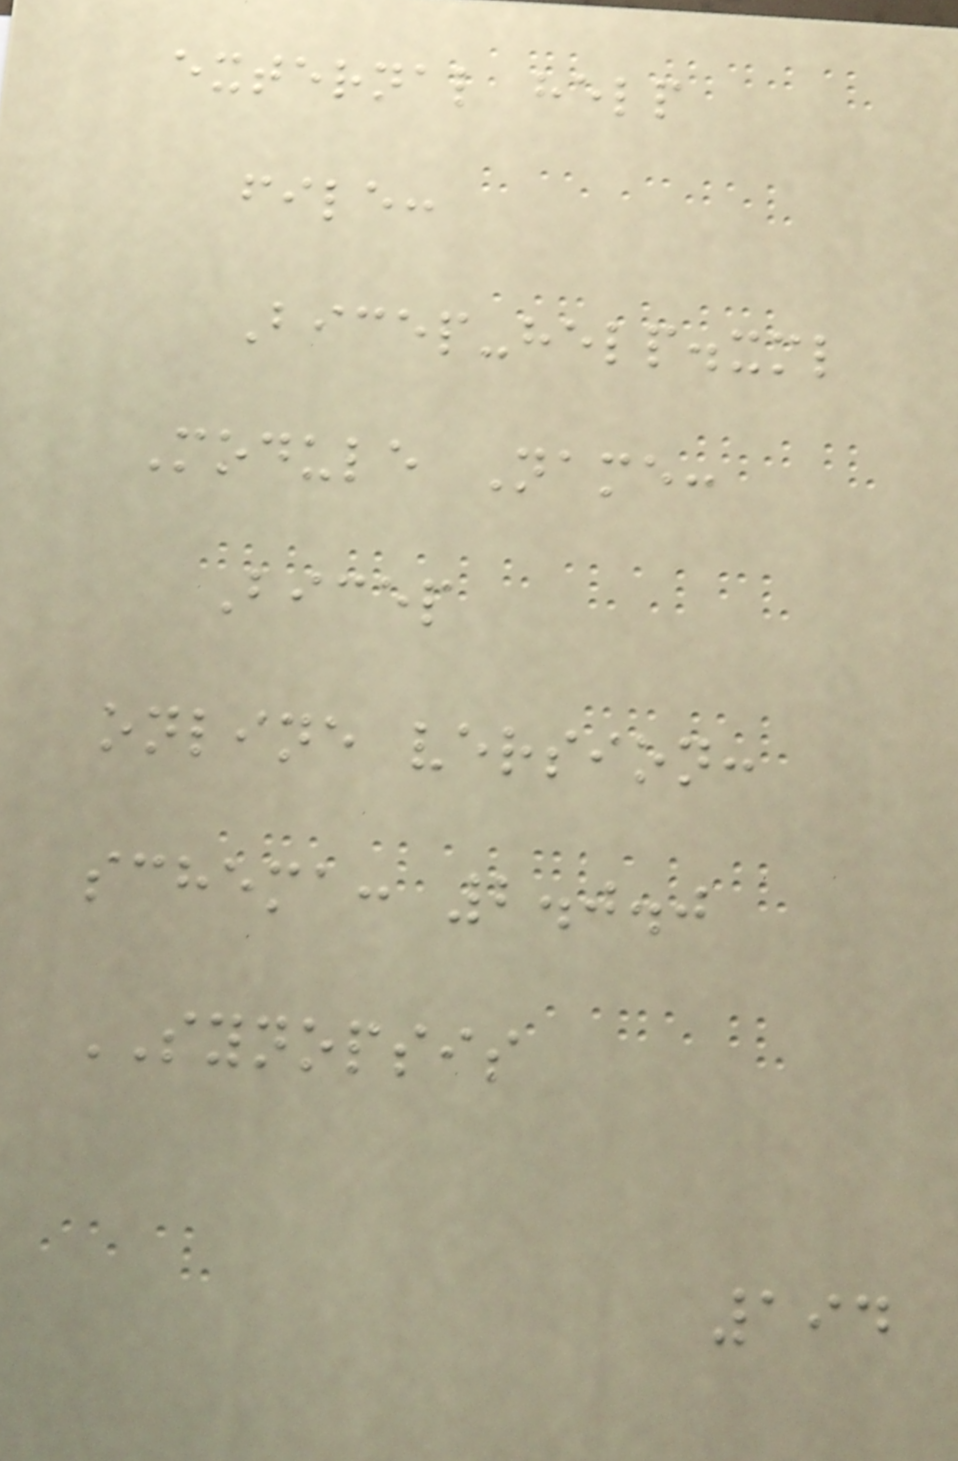external help
file:
Bicep-help.xml
Module Name:
Bicep
online version:
schema: 2.0.0
SYNOPSIS
194
